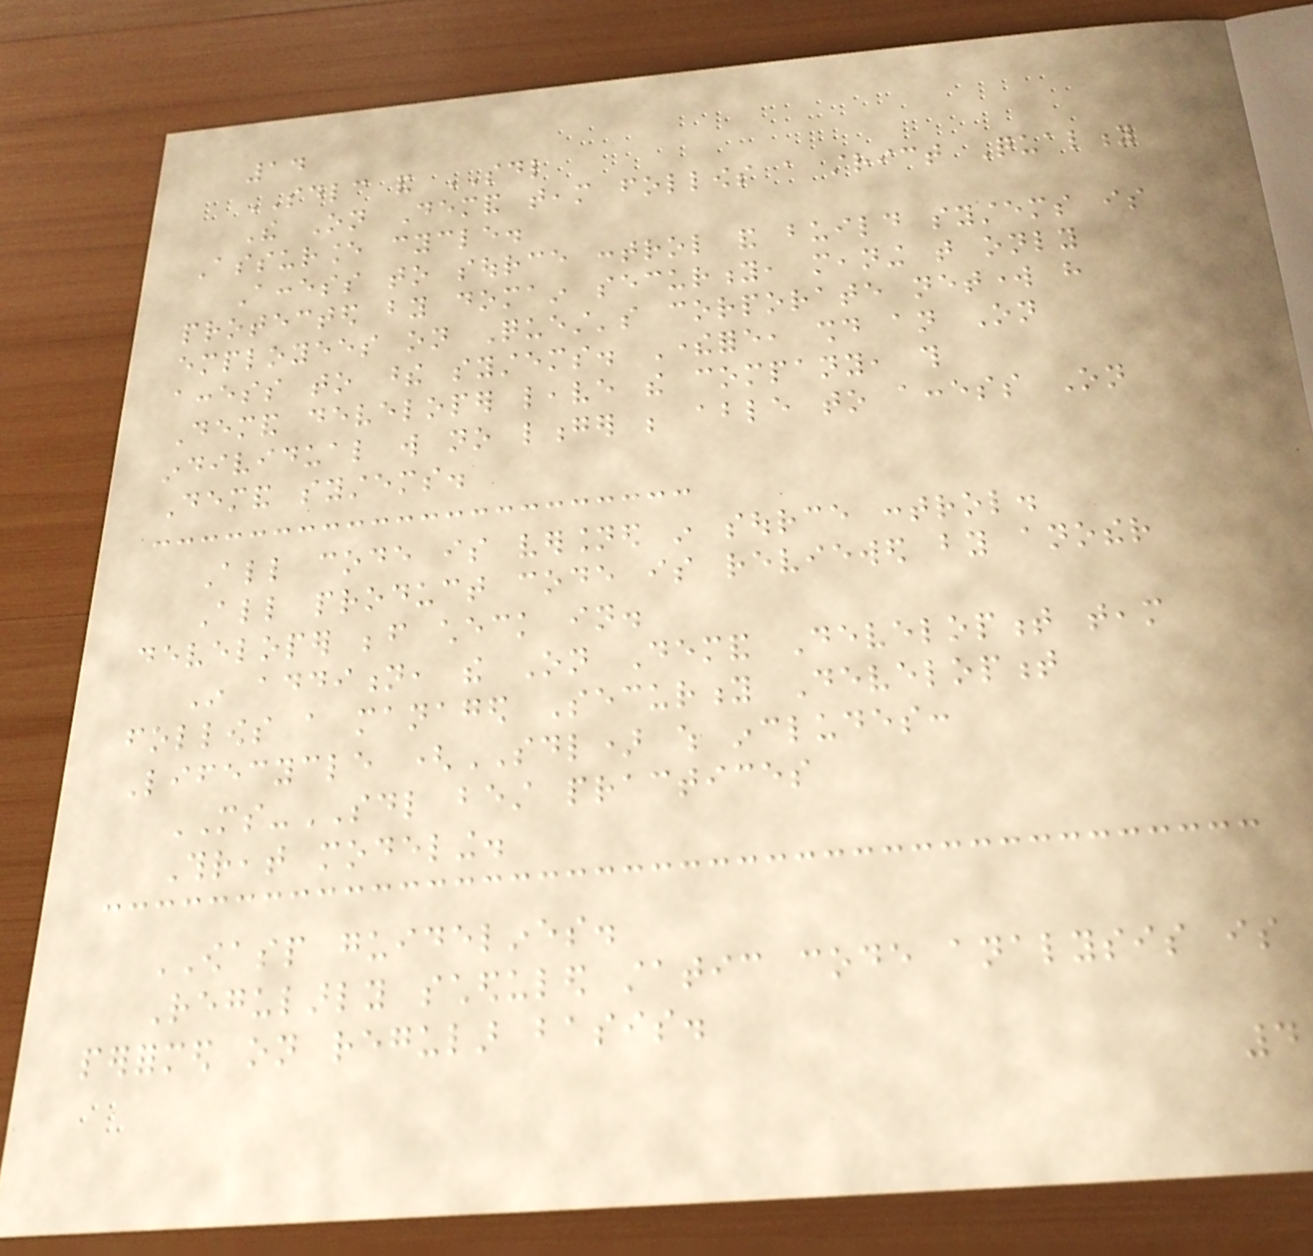14
SDLC and SDL
The On Demand team follows a strict Quality
Assurance cycle.
Access to source control and build systems is
protected by domain security, meaning that only
employees on Quest's corporate network have
access to these systems. Therefore, should an On
Demand developer leave the company, this
individual will no longer be able to access On
Demand systems.
All code is versioned in source control.
All product code is reviewed by another
developer before check in.
In addition, the On Demand Development team
follows a managed Security Development
Lifecycle (SDL) which includes:
MS-SDL best practices
Threat modeling.
OWASP guidelines.
Regularly scheduled static code analysis is
performed on regular basis.
4
